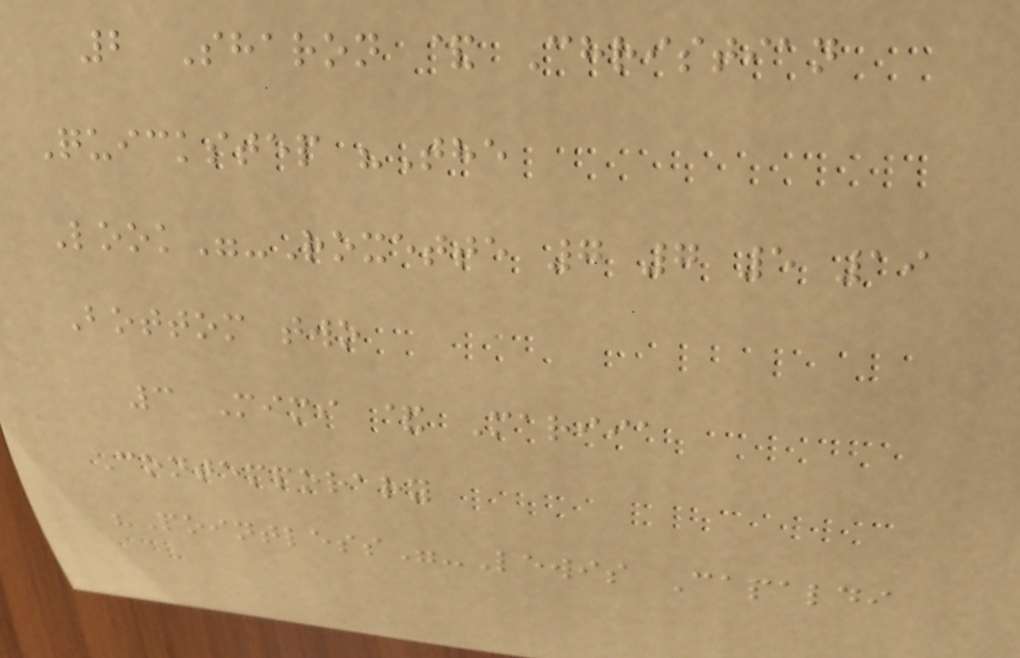2 Sharon & Christian
Quickstep "The
Look"-Roxette 7 7 5 19
Bottom two
3 Mimi & Mariia
Contemporary
"Pointless"-Lewis Capaldi
